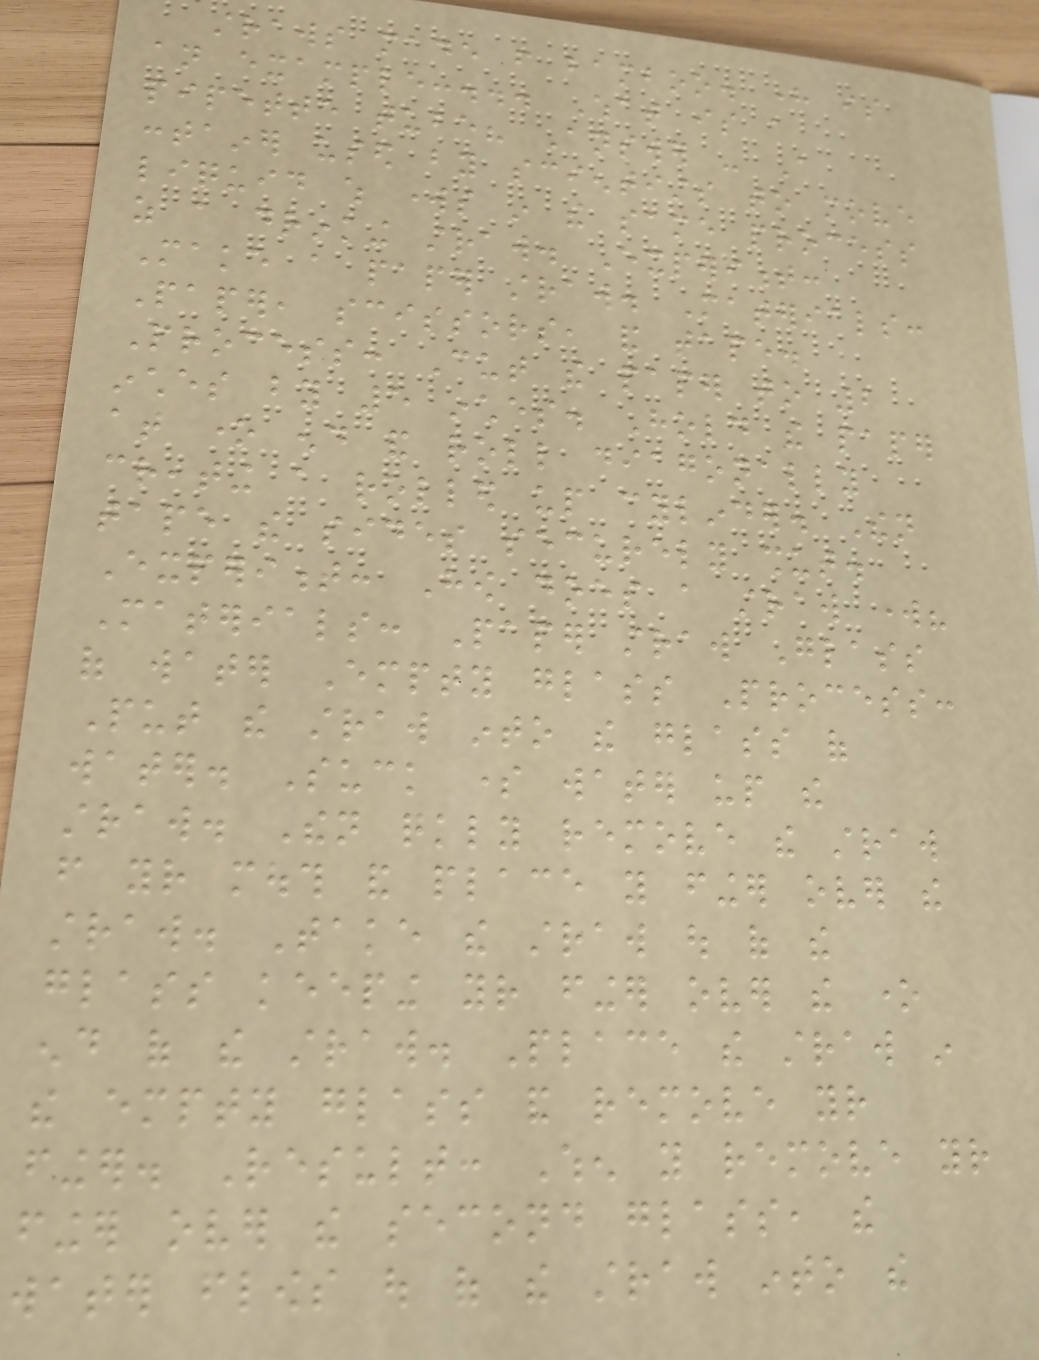straws made from bamboo. here is
an example:... What is a
pipette tube? Answer - A
container used by scientists to move
liquid which works in the same process
as a drinking straw. Experiment:
Make a paper straw. Materials:
Paper, scissors, and tape.
Process: Cut the paper to 2
inches by 5 inches. Hold the paper
at one end and roll diagonally
creating a rolled up cylinder. Then
tape the sides securely shut.
Experiment: How does a straw work?
Materials: Paper straw Glass
of water Empty glass Process:
Put the straw into the glass of
water. Suck some water up the
straw. Then quickly remove the straw
from your mouth and place you finger over the
straw. Take the straw out of the
glass keeping your finger over the one
end of the straw. Place the straw in
the empty glass and remove your
finger. Result: When you remove your
finger over the second glass, the
water flows out of the straw into the
